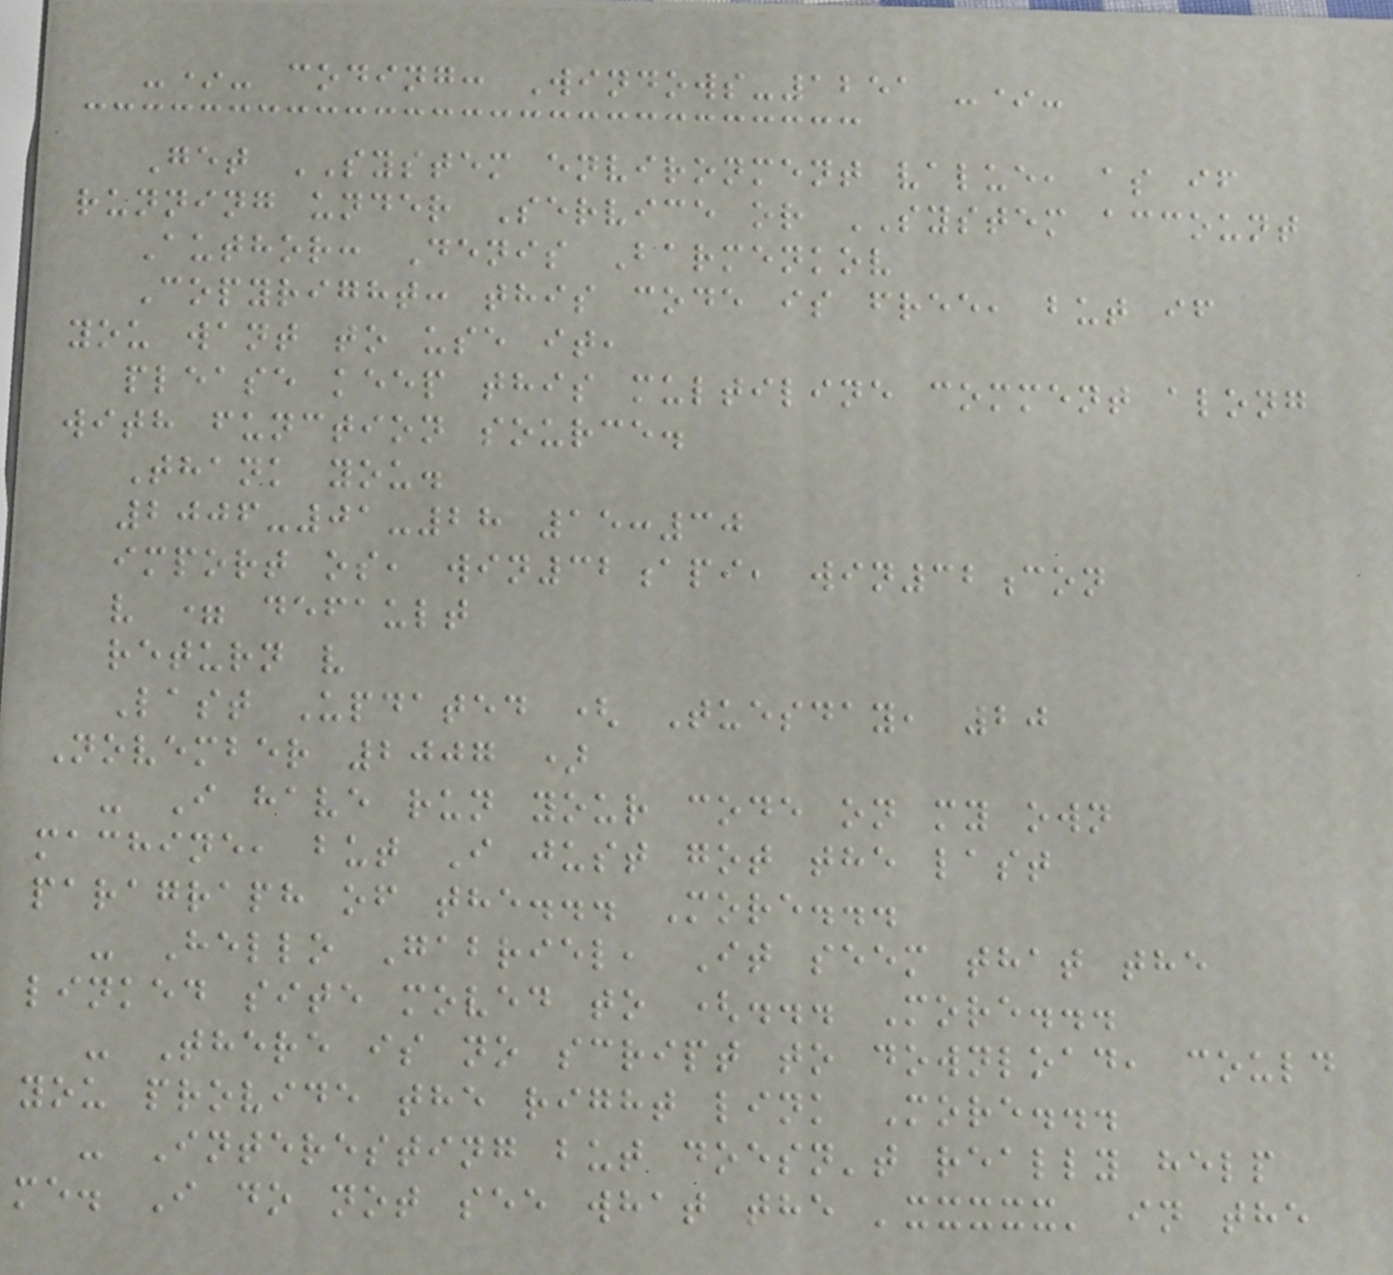-*- coding: Windows-1251 -*-
Get SYSTEM environment value, as if
running under Service or SYSTEM account
Author: Denis Barmenkov
Copyright: this code is free, but if
you want to use it,
please keep this multiline comment along
with function source.
Thank you.
2006-01-28 15:30
import os, win32api, win32con
v = default
return v
Last Updated ( Tuesday, 20
November 2007 )
- I have run your code on my own
machine, but I just got the last
paragraph of the... More...
- Hello Gabriel, It seem that the
linked site moved to (... More...
- There is no script to download, could
you provide the right link More...
- Interesting but doesn't really help
me. I do not see what the 'xxxxx' in the
